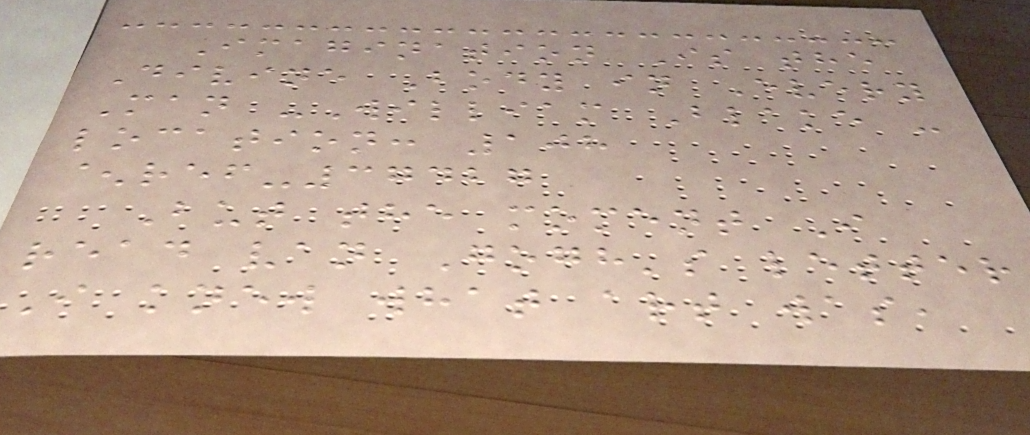Imagination Is the
Divine Body in Every
Man -William Blake -
location: 108
^ref-37427
But the moment I
read van Gogh's letter
I knew what art was,
